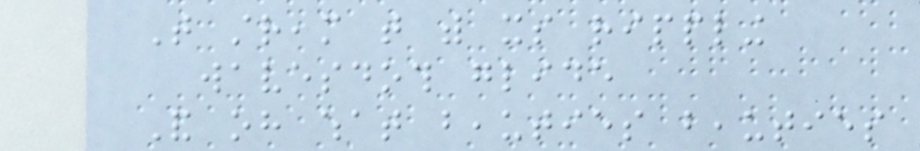That stream that with its rippling
wavesdoth glide
And oh what beauties beauties
